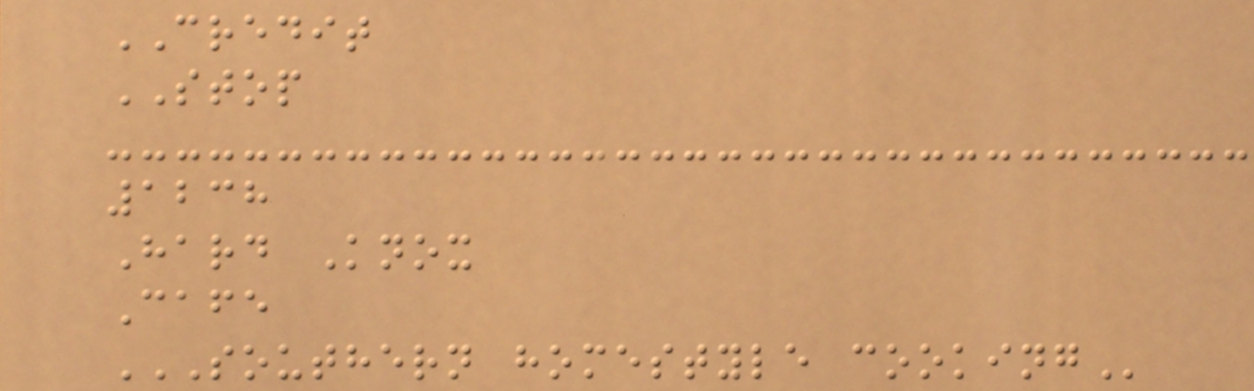CREDIT
STOP
1238
Hard Knox
Cafe
SOUTHERN HOMESTYLE COOKING
